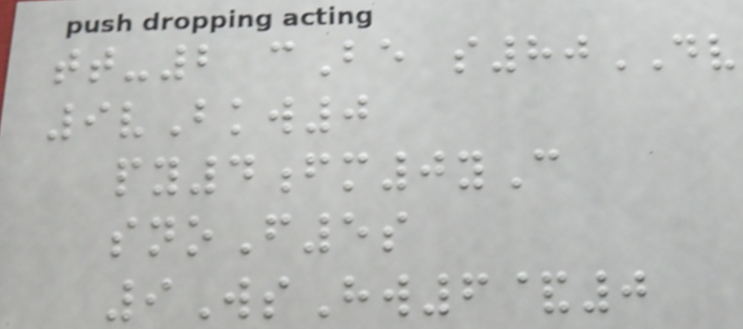tt-2 cBe s80DV
9vBkw0
py4fm0yC
snoF5s
9WsHw6&0
